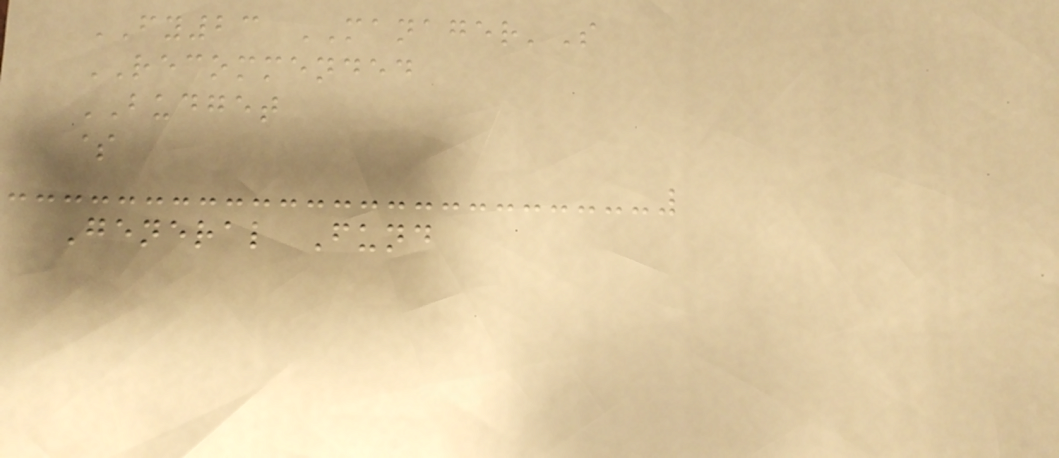FY23 MANAGER'S
RECOMMENDED
BUDGET
$
General Fund
